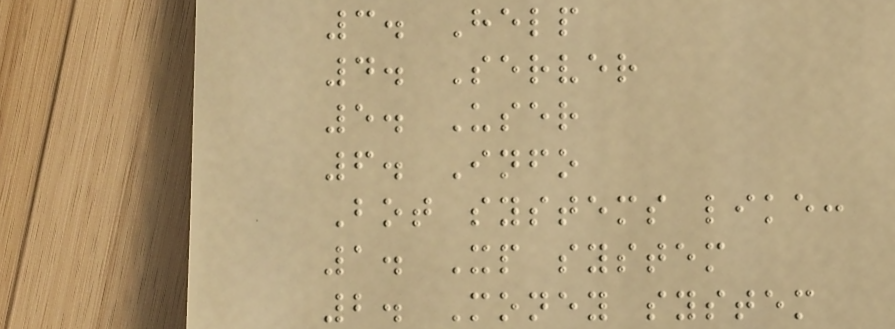3. Help
4. Server
5. User
6. Info
Bot systems like:
1. Xp system
2. Money system
